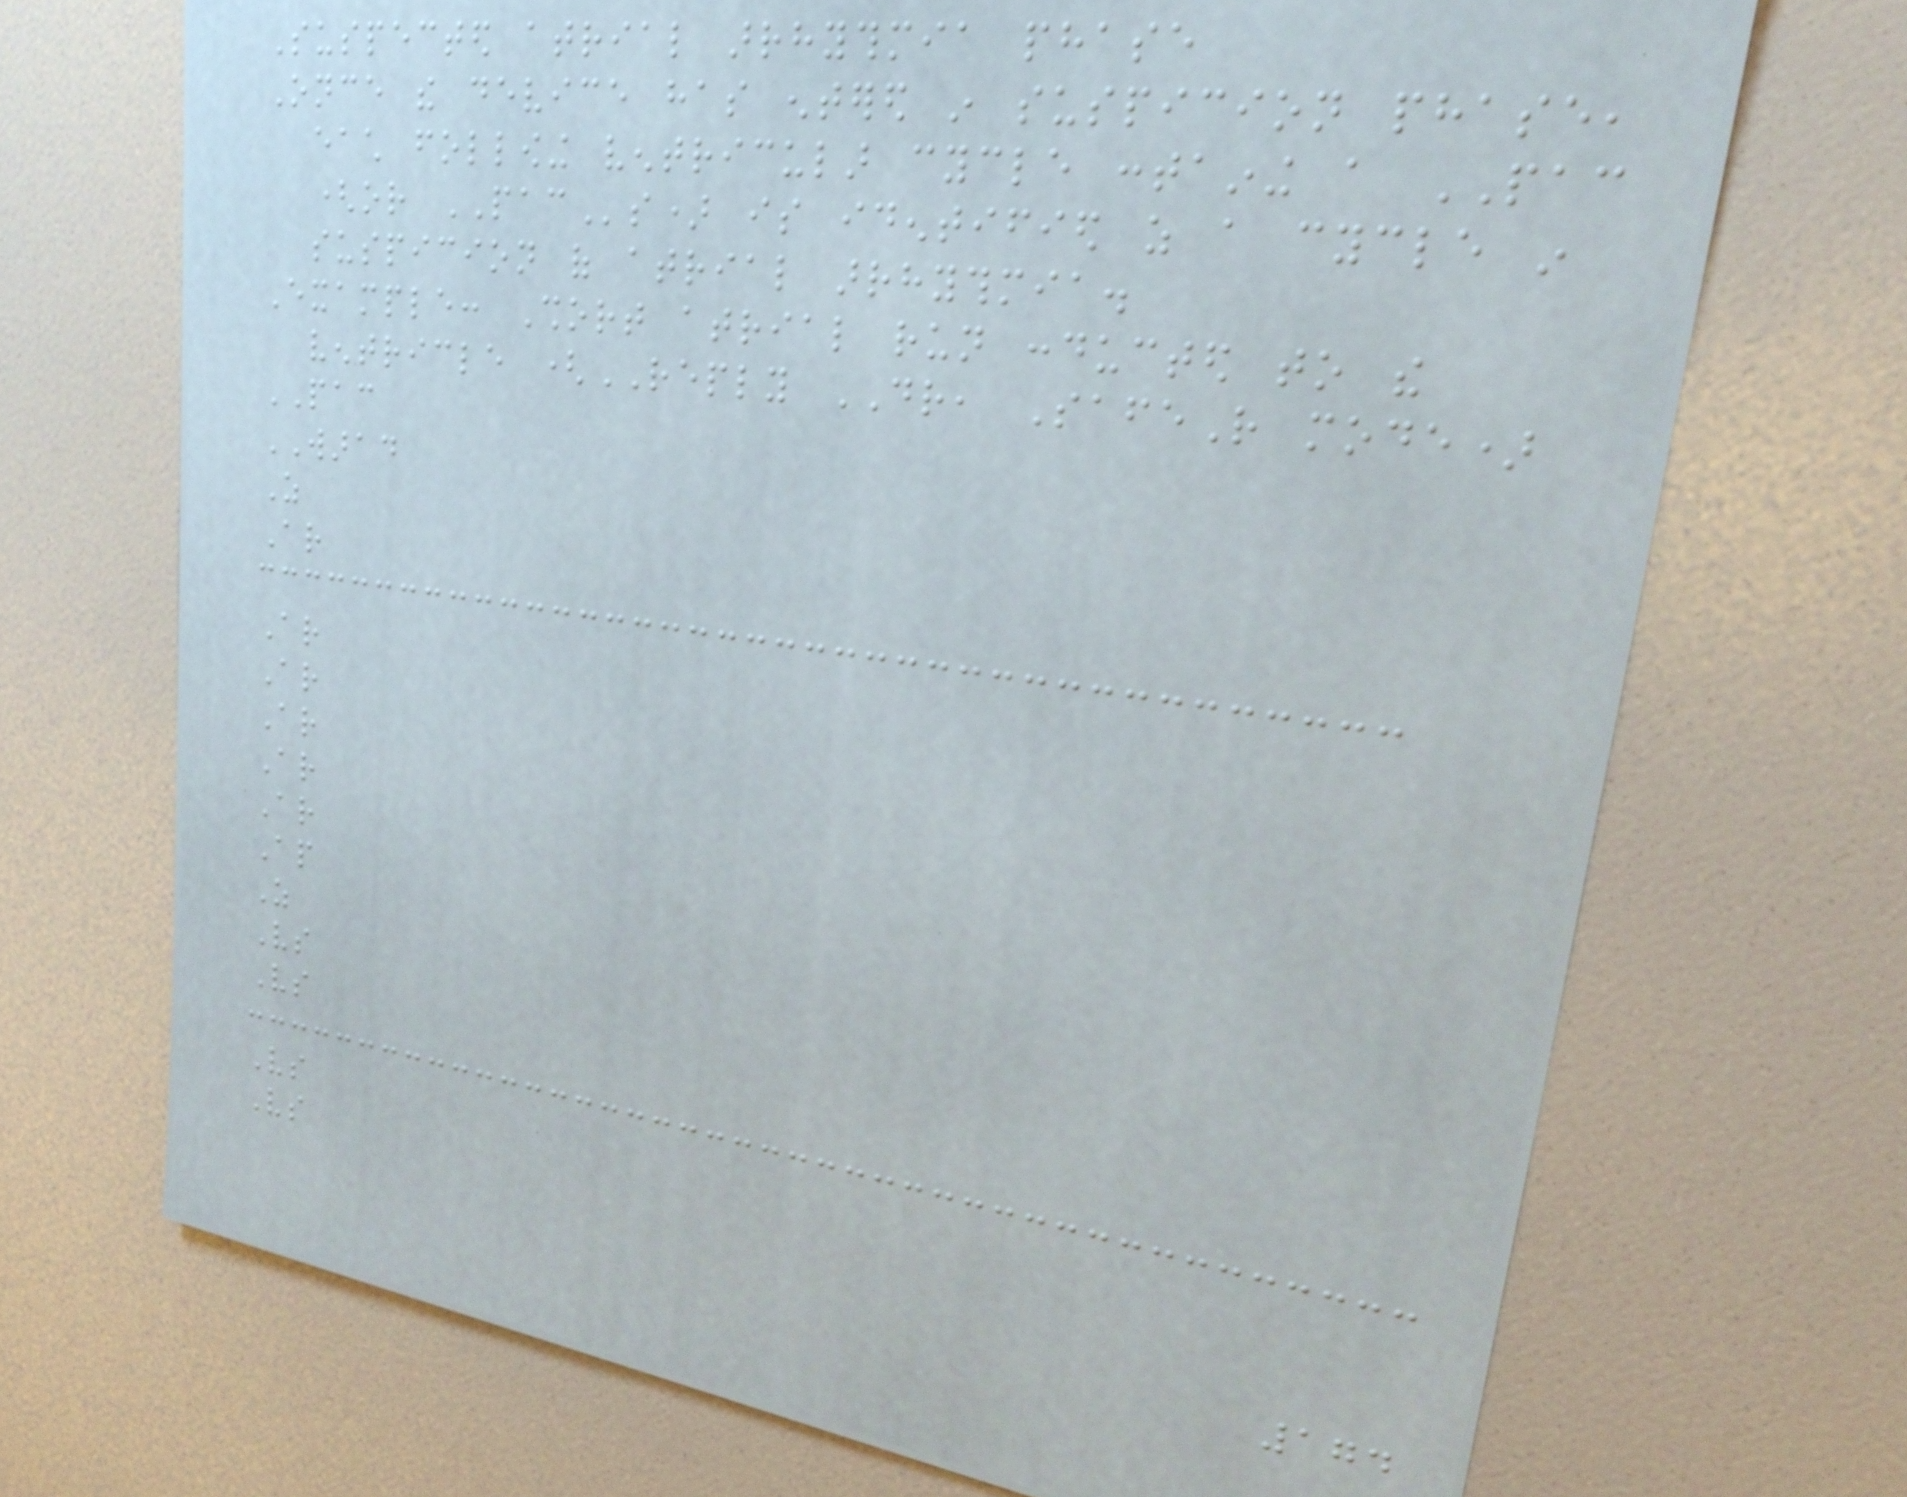Suspected atrial arrhythmia phase
Once the device has entered in suspicion phase,
each following ventricular cycle containing a PAC
(or PACs) is identified as a cycle in
suspicion of atrial arrhythmia.
Example: Short atrial run conducted to the
ventricle (REPLY DR, SafeR mode)
PAC
WARAD
As
Ar
Ar
Ar
Ar
Ar
Ar
Ap
As
Vs
Vs
Vs
Vs
174
